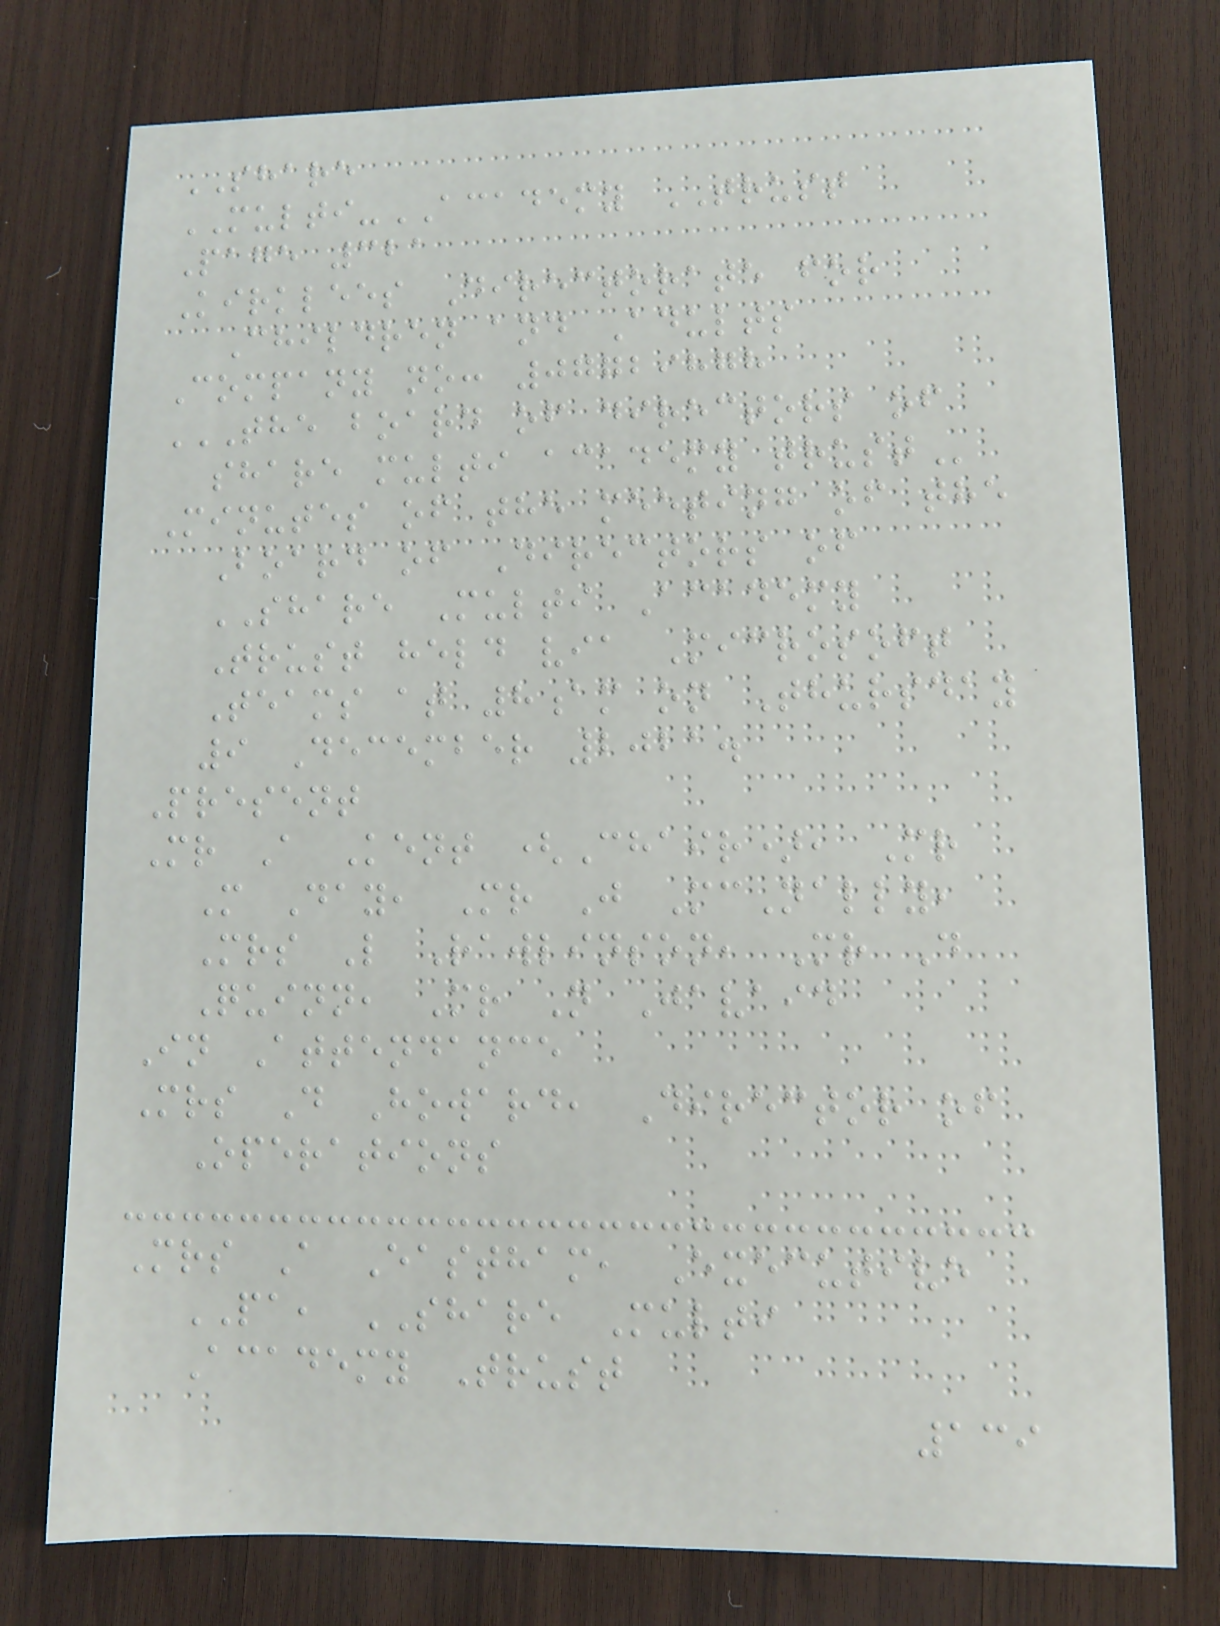SHARE
MULTI-ACADEMY TRUST
Page 321
Kirklees Directorate for
Children and Adults
Company no: 07729878
THE BOARD OF DIRECTORS OF
SHARE MULTI ACADEMY TRUST
Minutes of the meeting of the
Board of Directors of
SHARE Multi Academy
Trust held via Microsoft
Teams at 8am on Thursday
9 December 2021.
Present
Mr A Kent (Chair), Mr
M Day, Mr J McNally,
Mrs L Rawlinson, Mr D
Quinn, Mr N Javaid
In Attendance
Mrs D Howard, Director of
Operations
Mrs A Eastham, Executive
PA, SHARE Multi
Academy Trust
139
